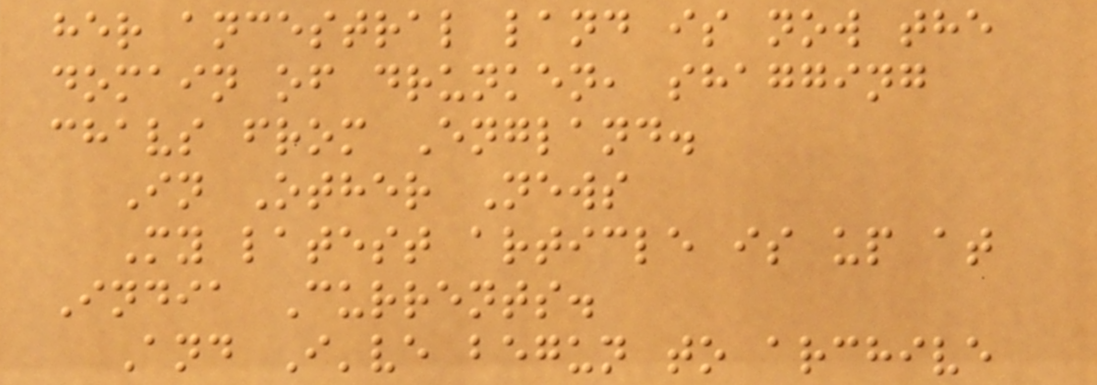her ancestral land is now the
domain of drunken, shagging
chavs from England.
In Other News
My latest article is up at
India Currents.
And I've begun to archive
